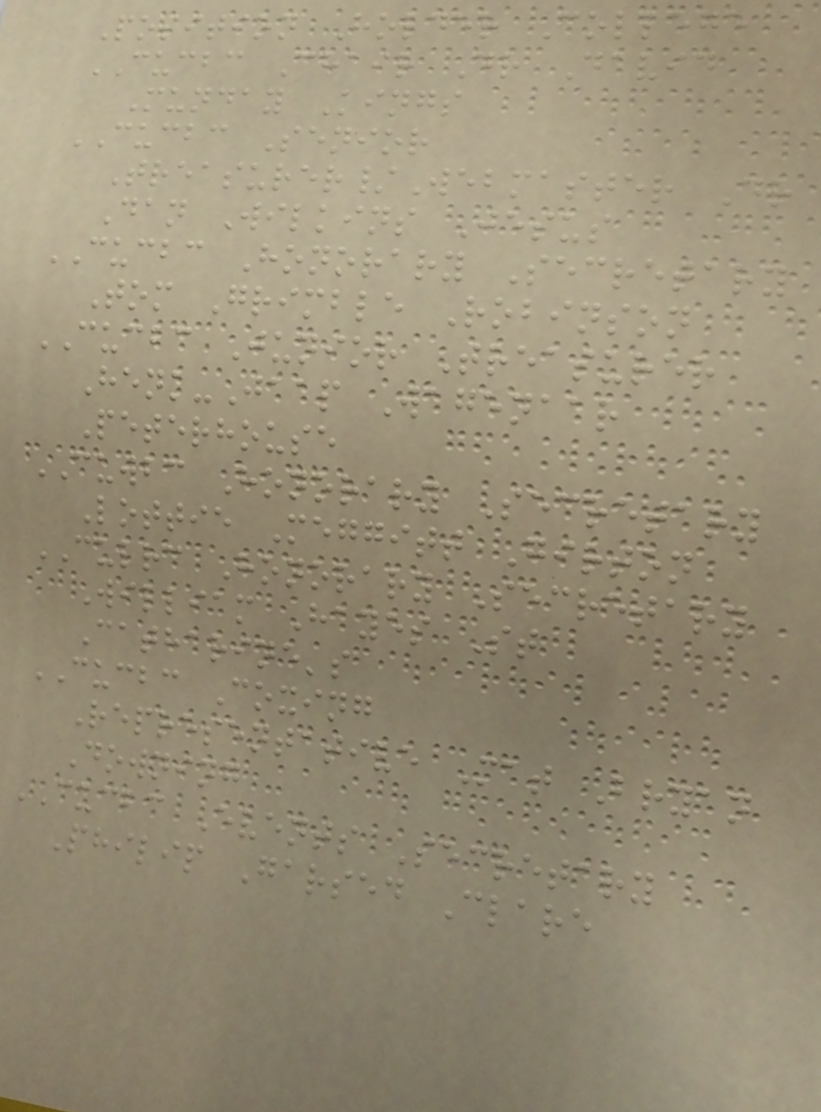Position Holder College
CUCBC Chair Dr David
Munday Kings
CUCBC Senior
Treasurer/Webmaster Dr
Dan Wilkins Jesus
CUCBC Honorary Secretary
Tom Grimble Robinson
CUCBC Junior Treasurer
Henk-Jaap Wagenaar
Peterhouse
CUWBC Honorary Secretary
Lottie Meggitt Girton
CULRC Honorary Secretary
William Hayes St
Catharine's
CUCBC Coxing
Representative Mat Bryan
Downing
CUCBC Events Secretary
Philip Garsed Clare
